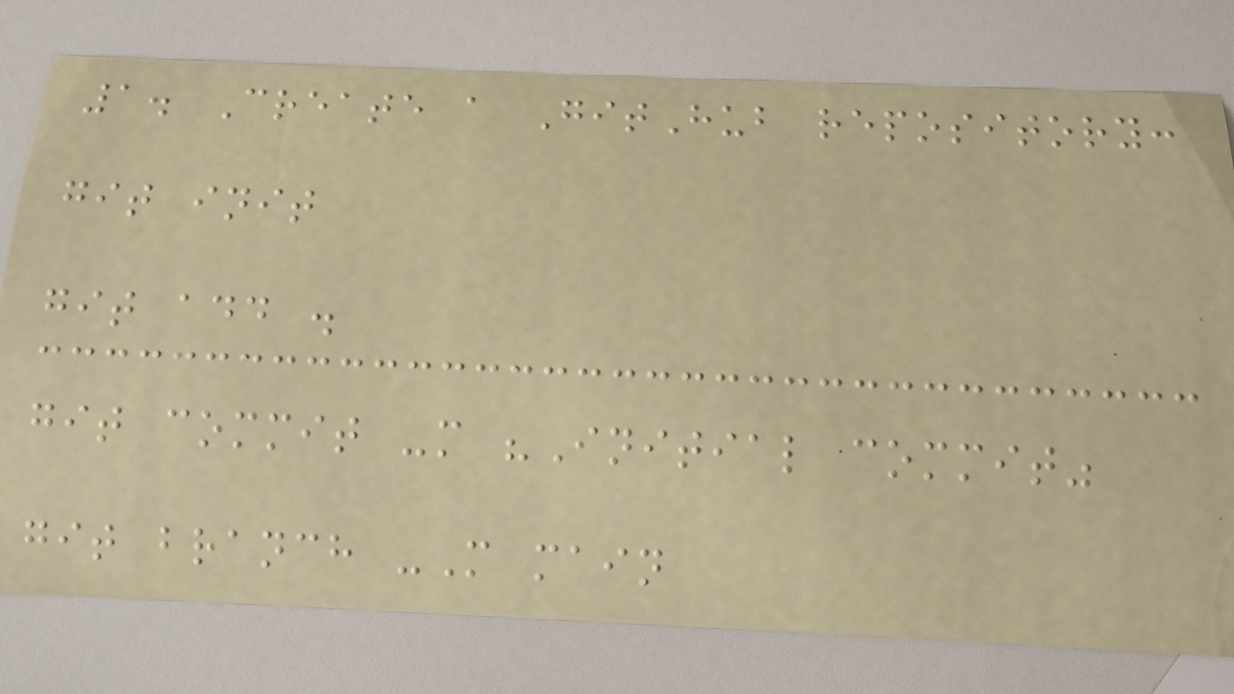1. Create a GitHub repository:
git init
git add .
git commit -m "Initial commit"
git branch -M main
